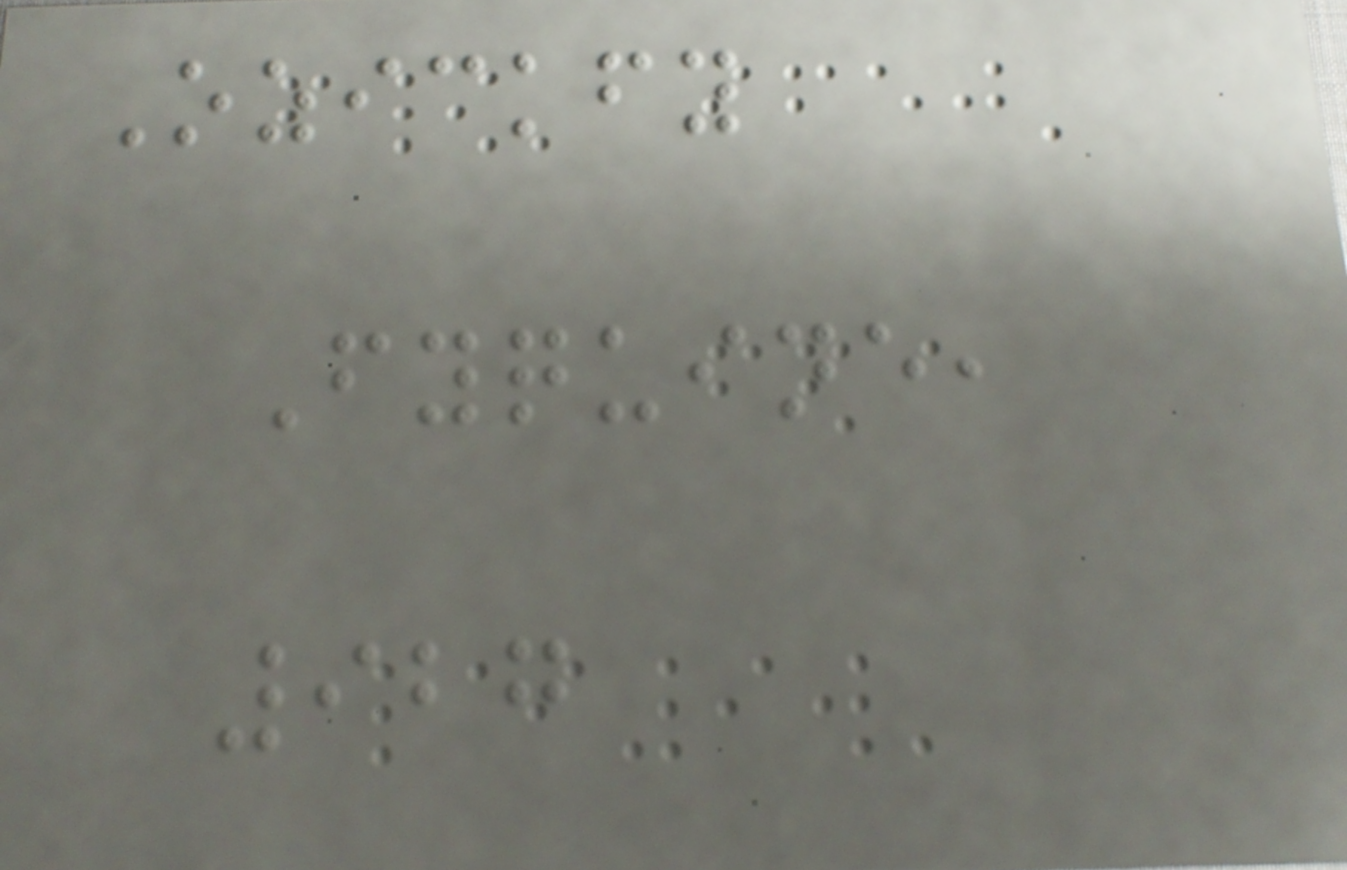Ozickfy
Fyquine,
927
